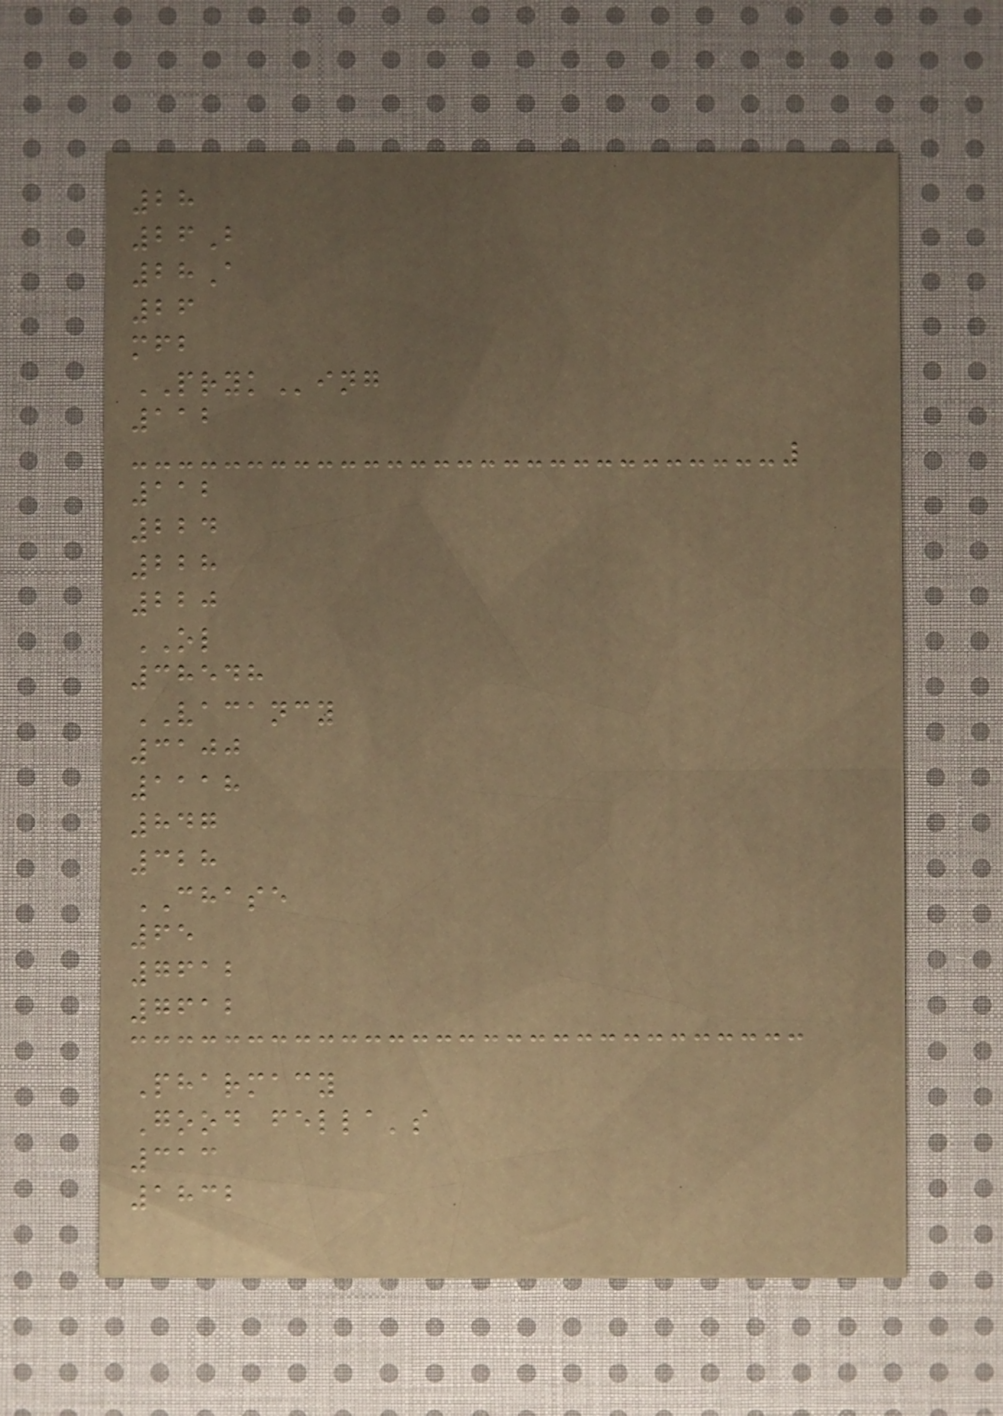28
26B
28A
26
mfb
PRYKing
112
112
224
228
220
OL
38548
VACANCY
3100
1118
847
328
CHASE
65
7612
7612
Pharmacy
Good fella's
313
1832
